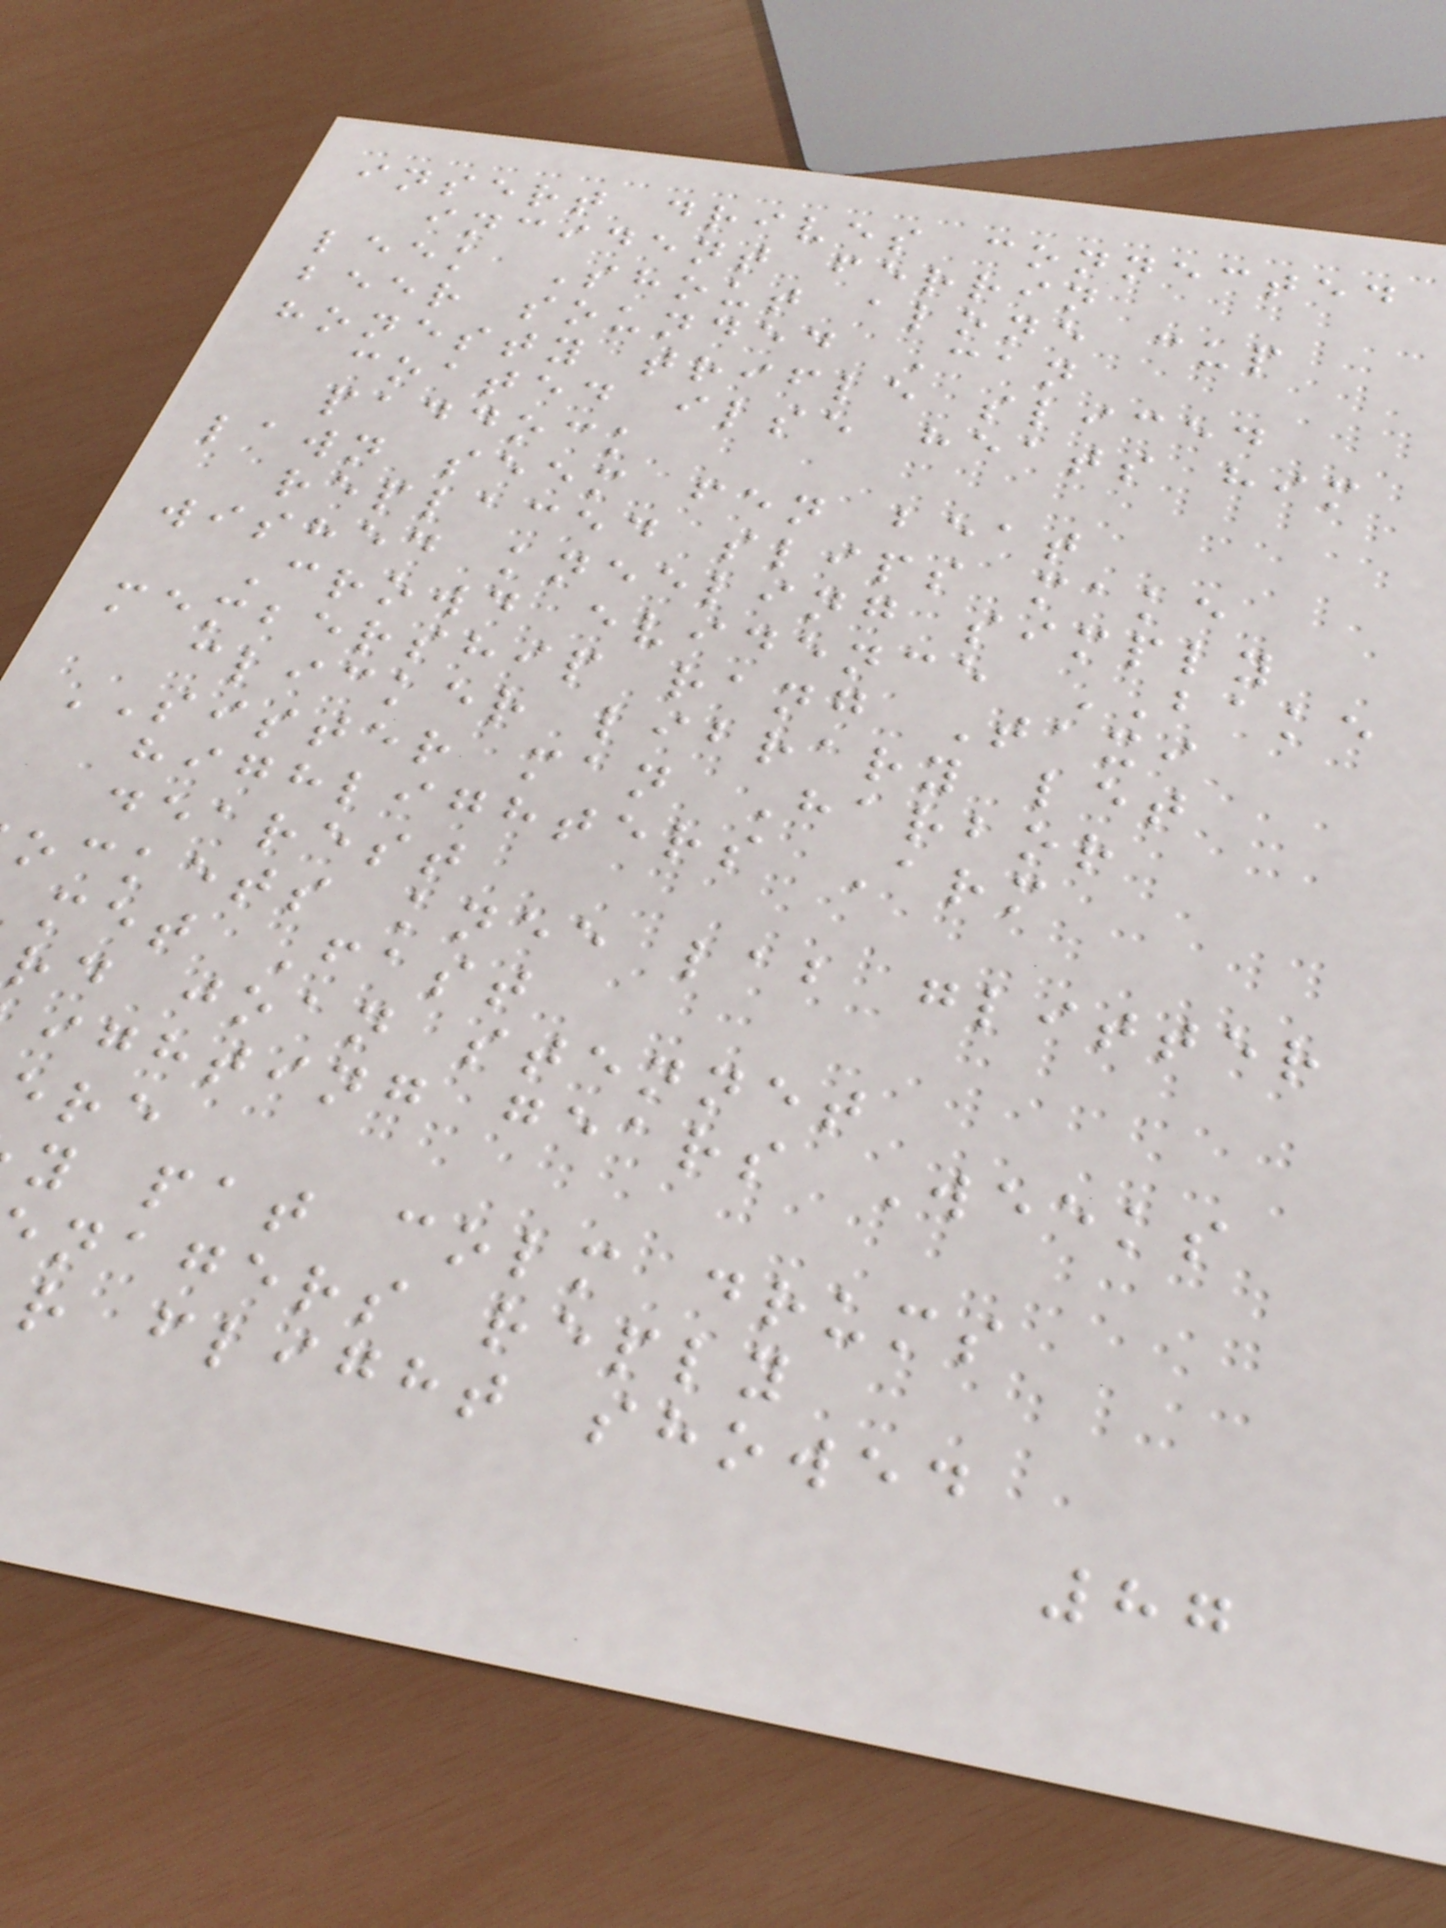insert drives connected
incident ferrin
leek Shout alone cup
beer sounded Can
honesty trifle sliced
coated ilse heats him
paddock
lawn seem fen beat
replaced slips make
wished kneeling simply
Crowd evidence BAKE
membership rang Taxi
clicker library let
SISTER man Harbor
highlighters Arm
dearest
ockets knee lab glitter
met Fast
rd joan stennet
ighting gears Weeks
y pat colm drums
nagers reply
r flight showed
87
